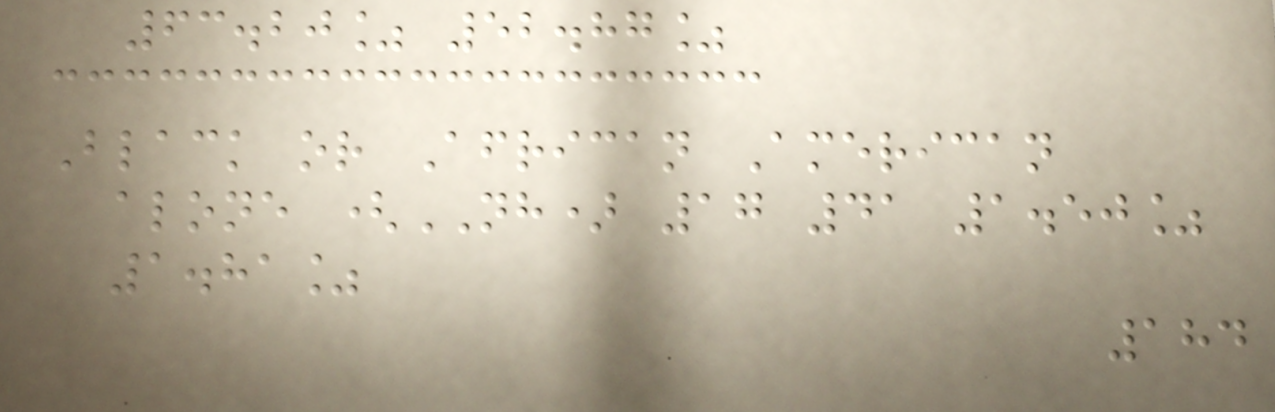63.20% 52.87%
Black or African American
alone (NH) 17 41 1.50%
1.81%
184
